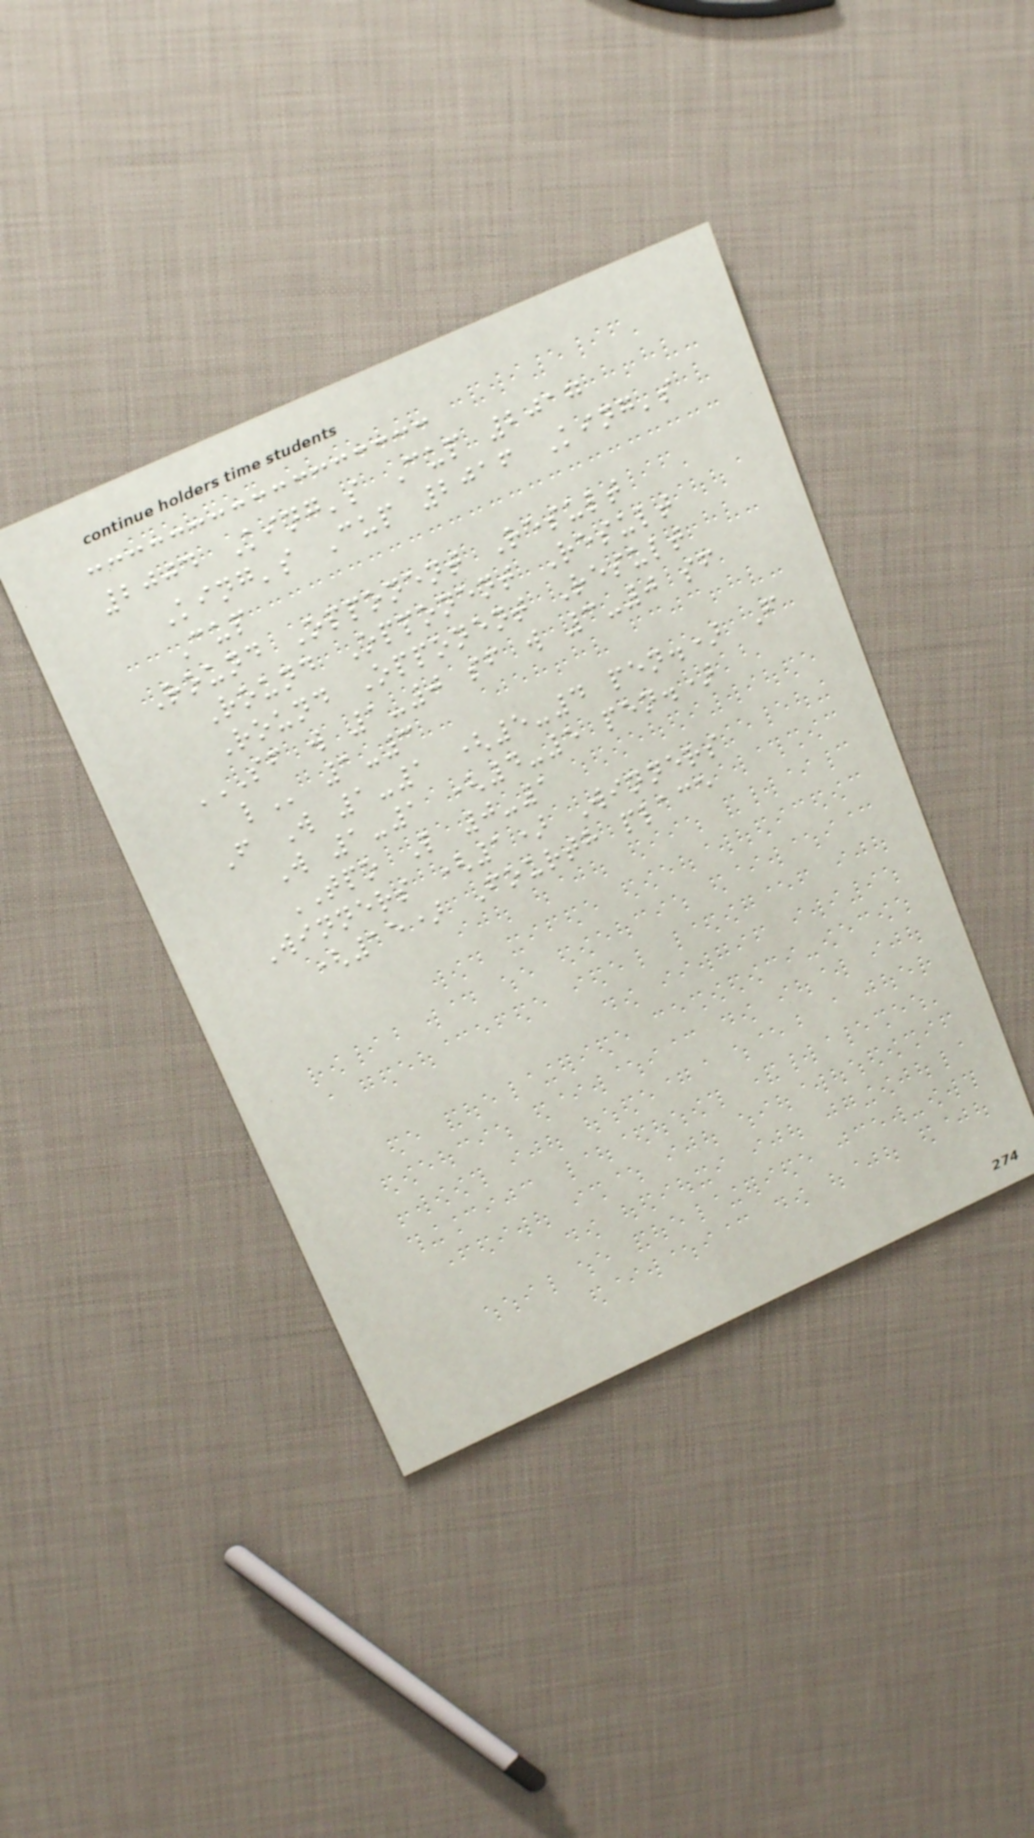2004 King's Cup 2017
King's Cup 2016 King's
Cup
Round Opponent Result
Round Opponent Result
Round Opponent Result
SF W 1-0 SF W 3-0 SF
L 1-3
F W 1-1 (5-4 pen.) F
W 1-1 (4-5 pen.)
TPO L 0-1
Winners (1) Winners
(15) Fourth place
